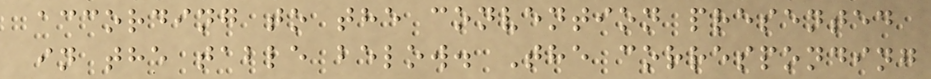according to the convention presented
in the table below. The corresponding
